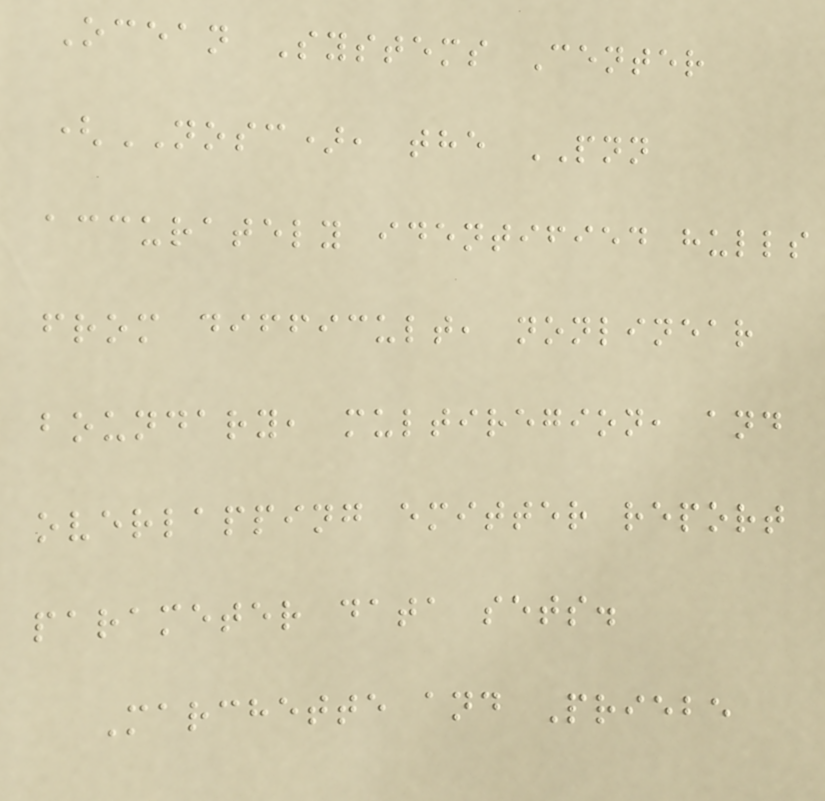Ocean Systems Center
(NOSC), the PNN
accurately identified hulls
from difficult, nonlinear
boundary, multiregion, and
overlapping emitter report
parameter data sets.
Marchette and Priebe
